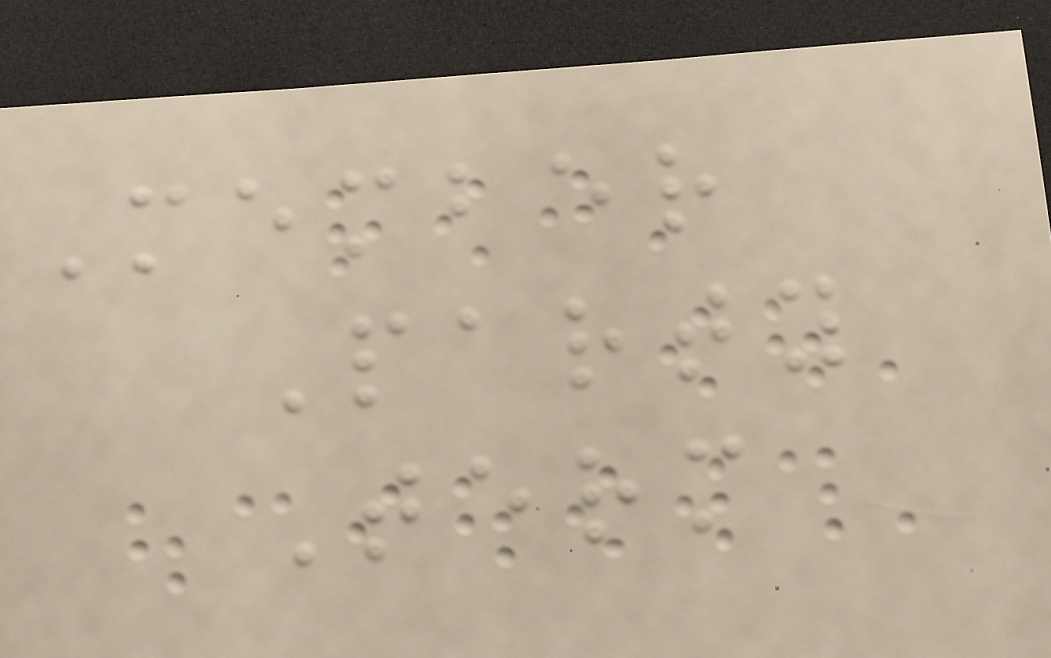Member
Party
Term
